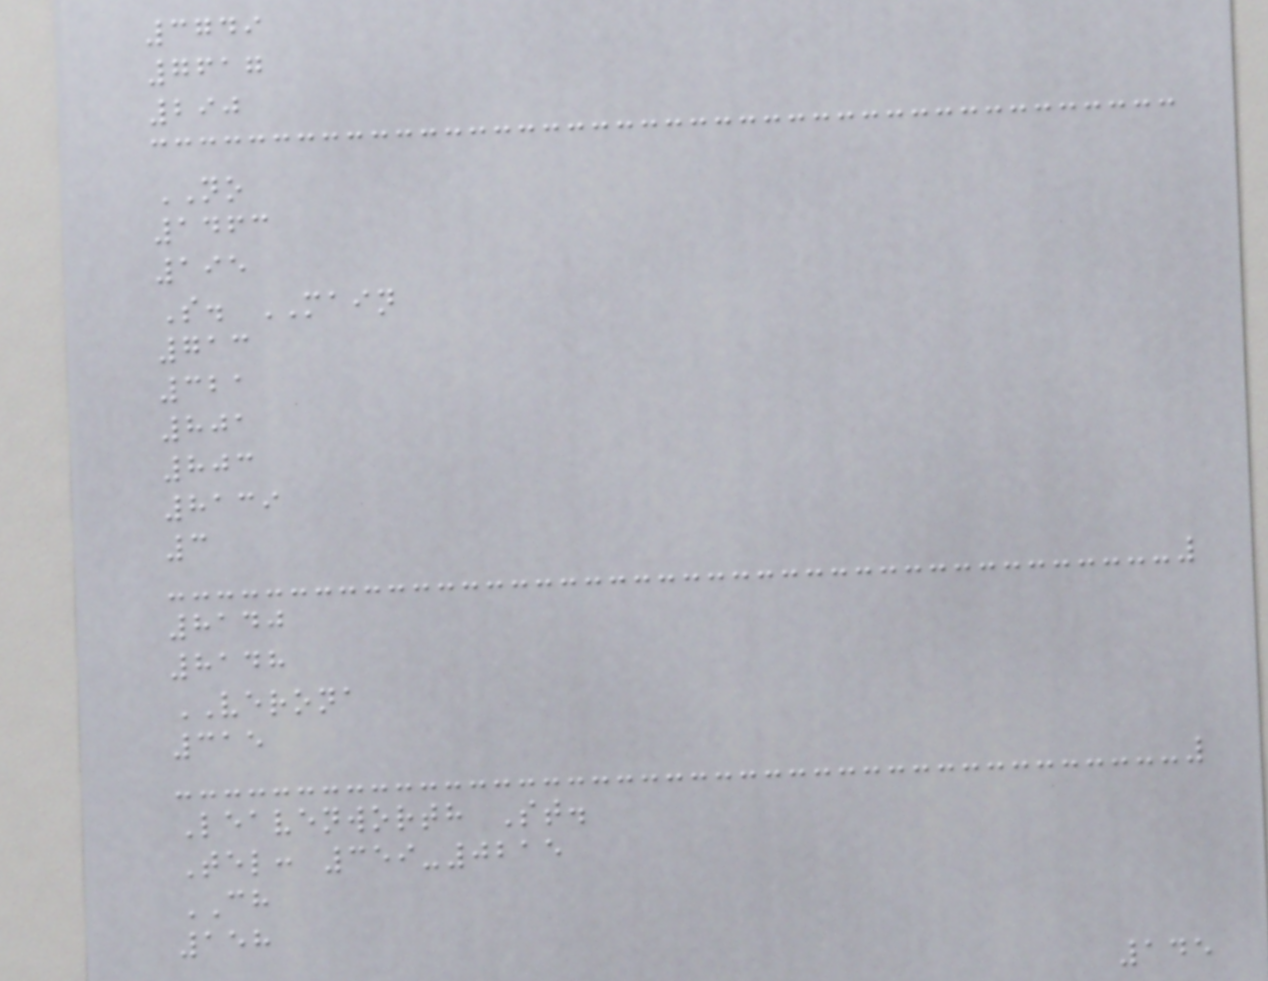3749
7617
290
NO
1463
195
S. MAIN
713
321
801
803
8139
3
8140
8148
VERONA
315
Leavenworth St.
Tel: 359-0215
CH
158
145
